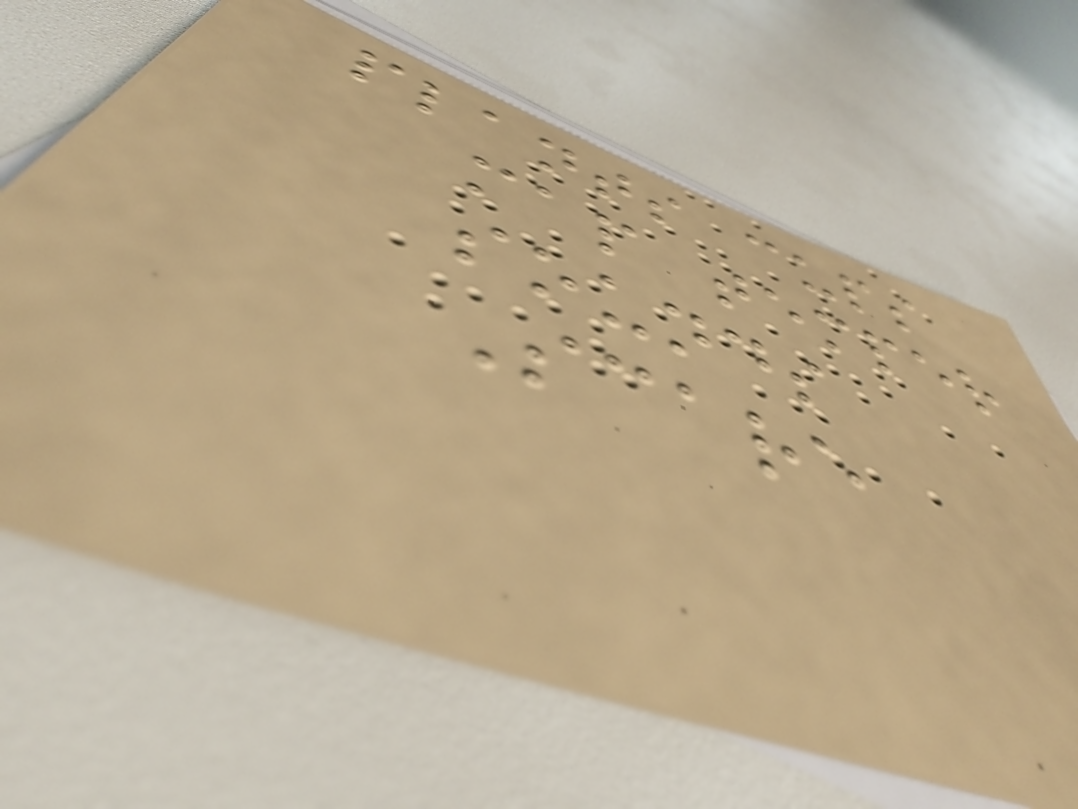plants cups
map temper
sounds
Scare
